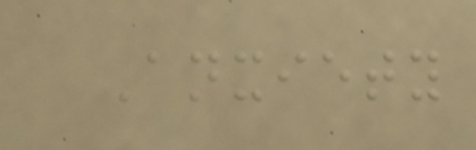Anxiety
